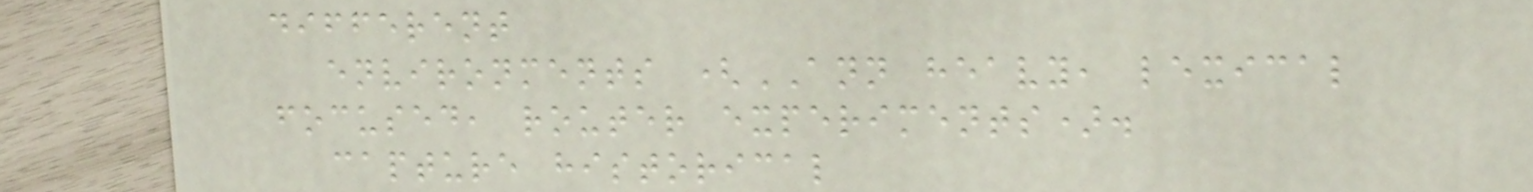different
environments (ANN heavy, lexical
focused, router experiments).
capture historical
